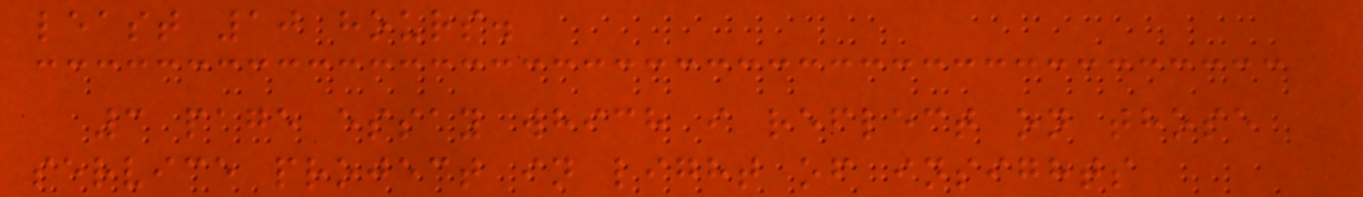least 10 hours.
3 page essay which i reflect on those
service project in light of insights
